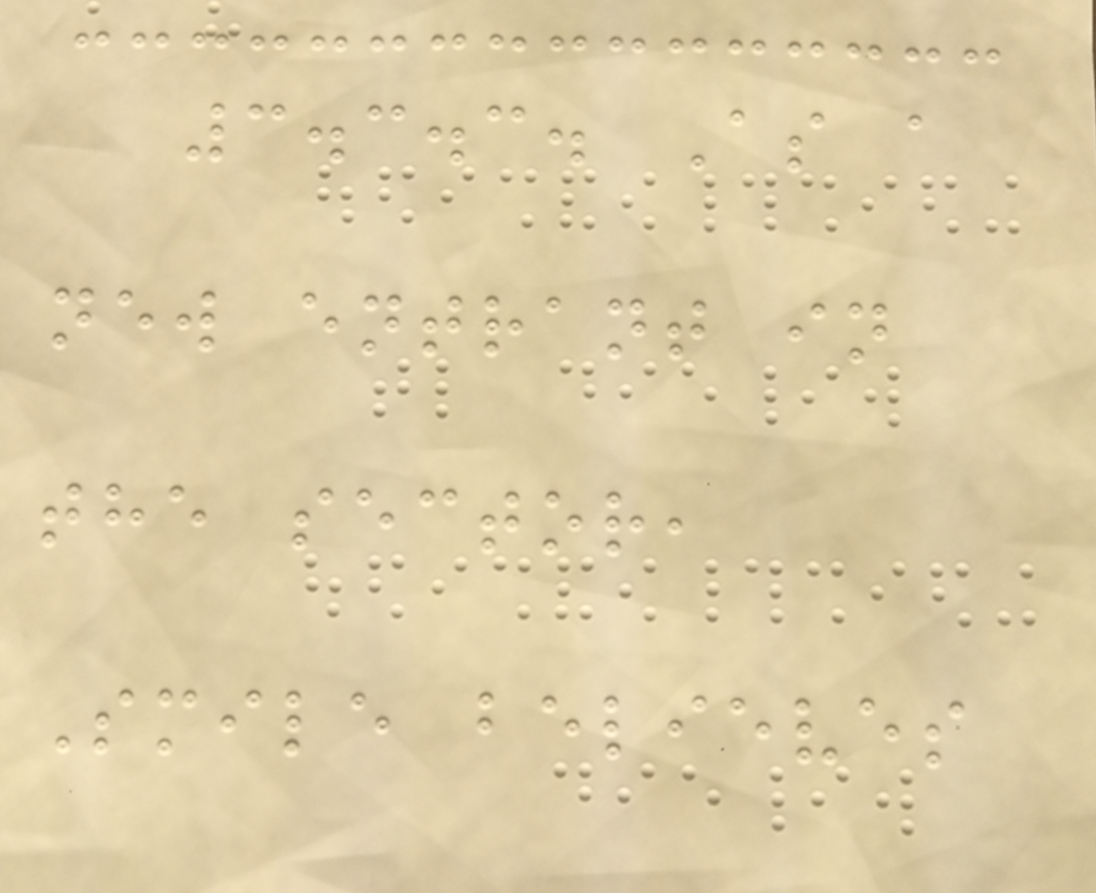3.3.3. As a
new entrant in
the sector,
Smile believes
